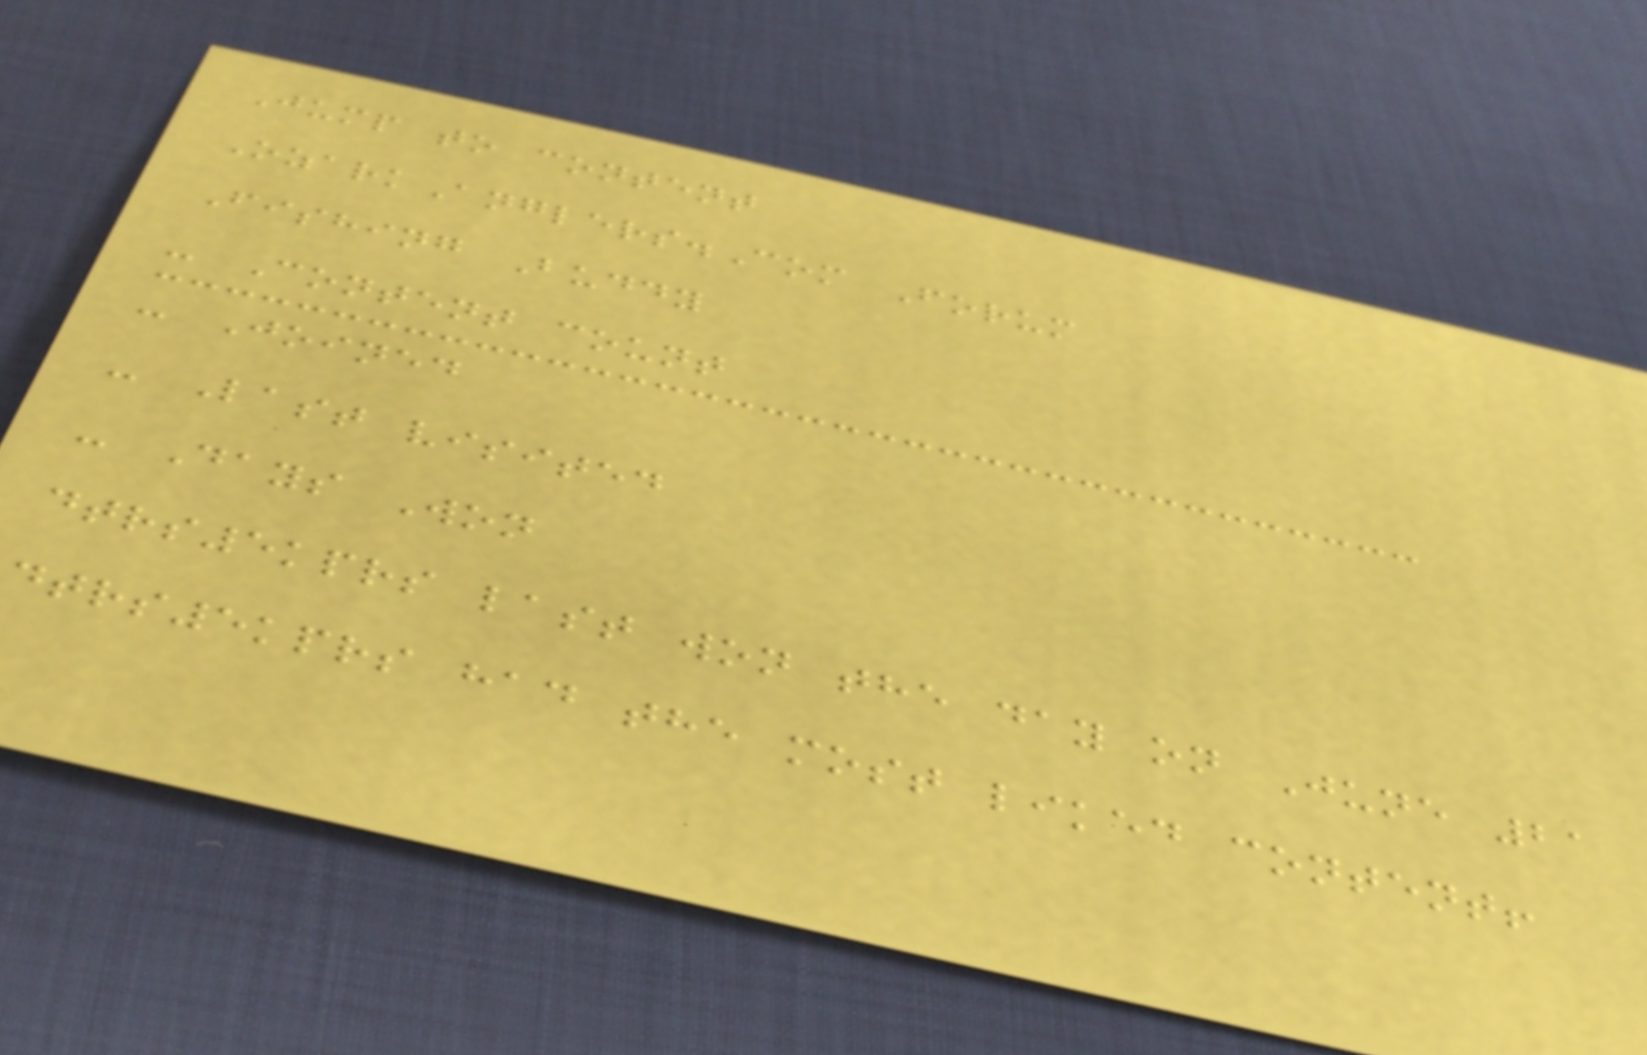Jump to content
OzarkAnglers.Com Forum
Fishing Buddy
- Content count
- Joined
- Last visited
- Days Won
dtrs5kprs last won the day on June 21
dtrs5kprs had the most liked content!
